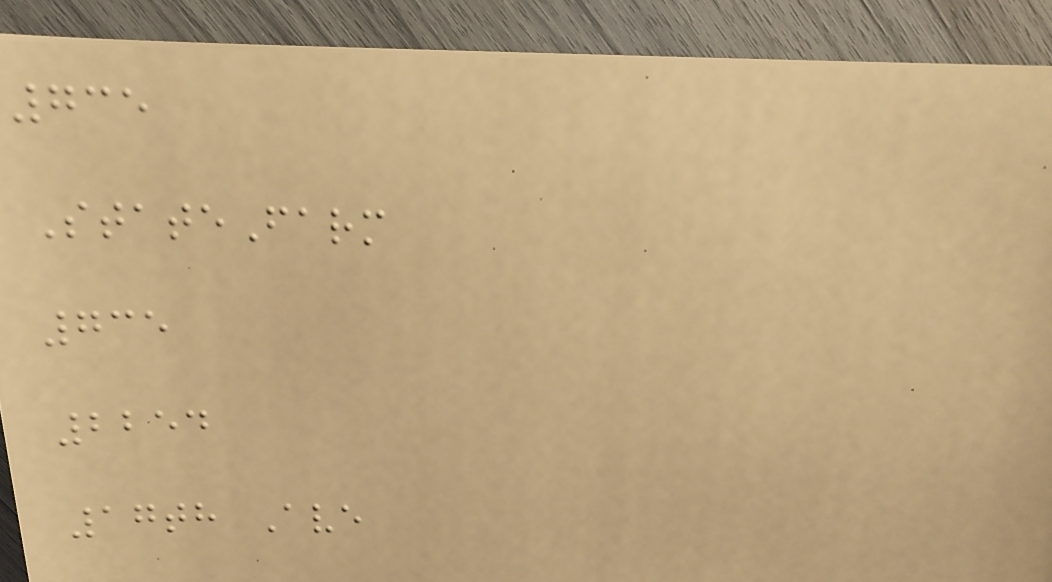735
StateFarm
735
2254
17th Ave
